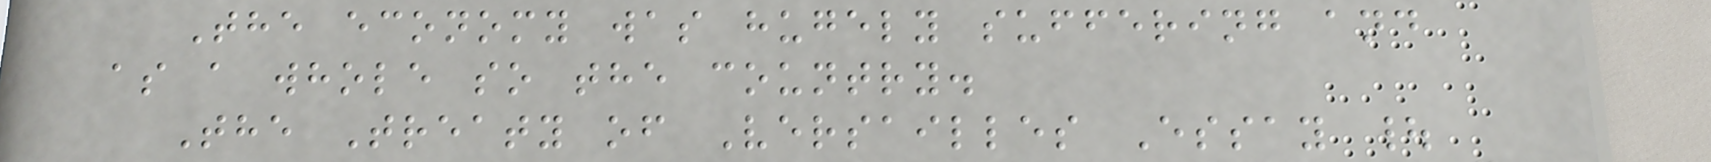The economy was hugely suffering and
as a whole so the country.
The Treaty of Versailles Essay |
